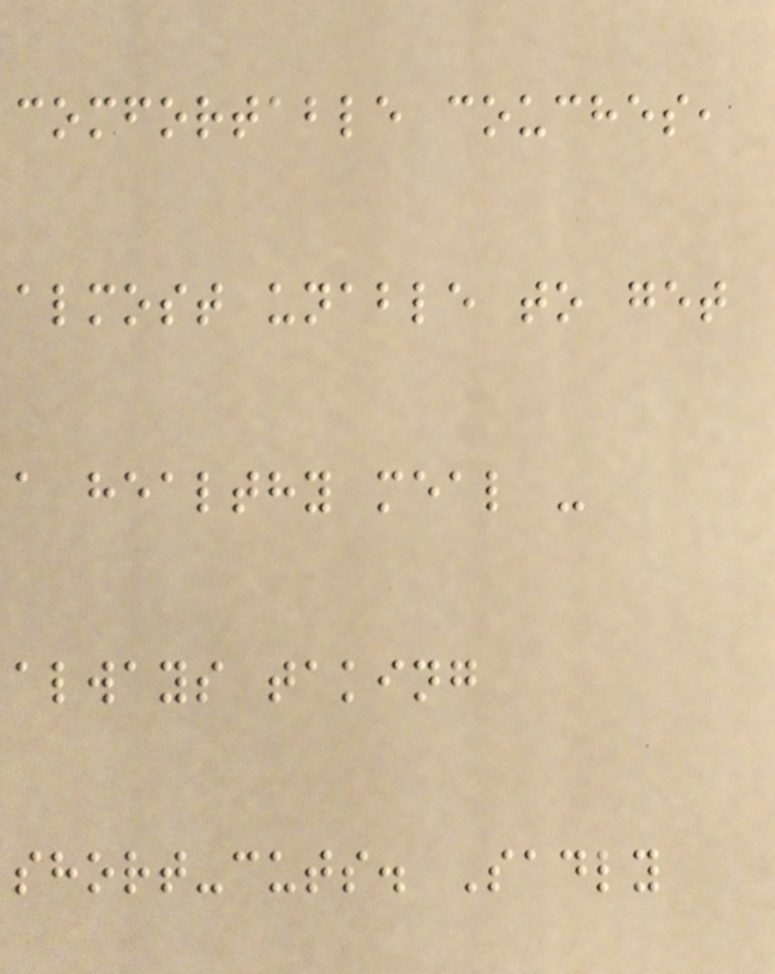comfortable couches,
almost unable to get
a healthy meal -
always taking
short-cuts. Sadly
